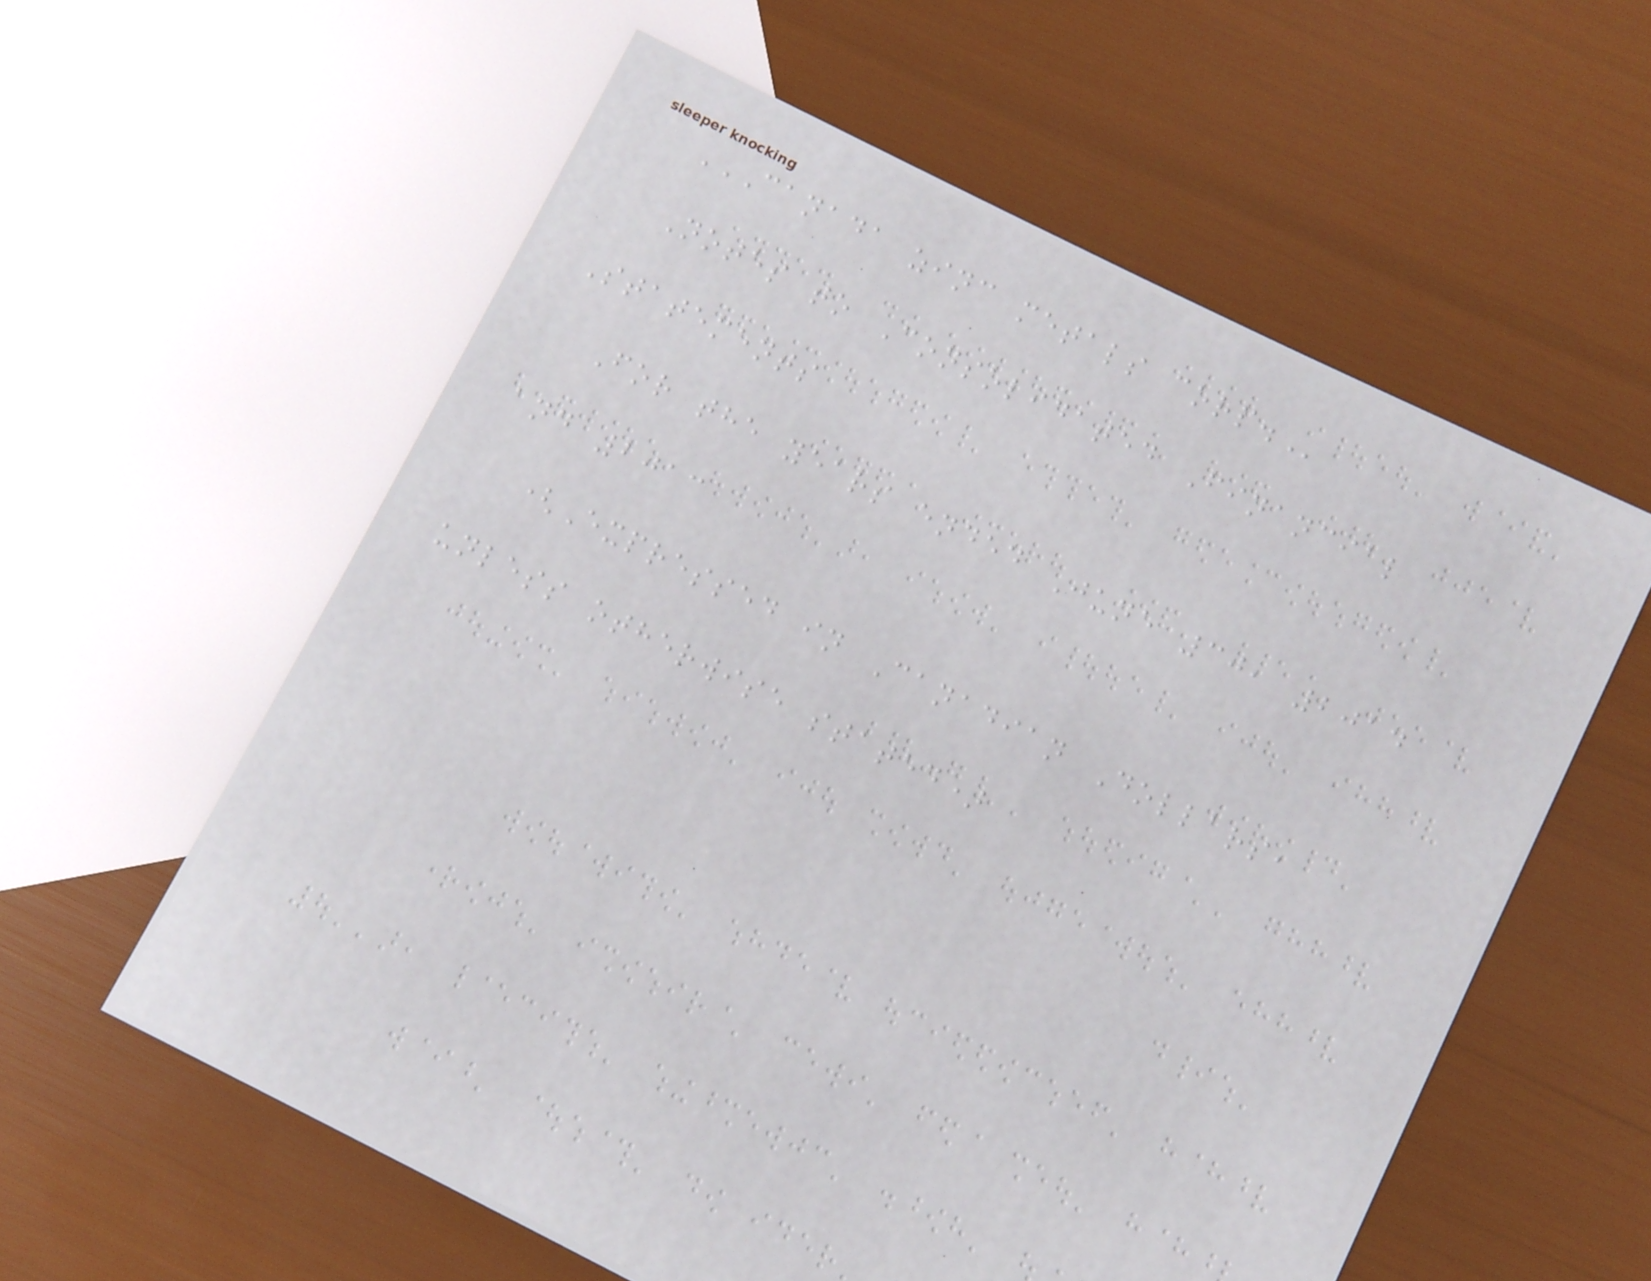CANADA ZINC METALS CORP.
Notes to Consolidated Financial
Statements
For the years ended June 30, 2014
and 2013
(Expressed in Canadian Dollars,
unless otherwise stated)
